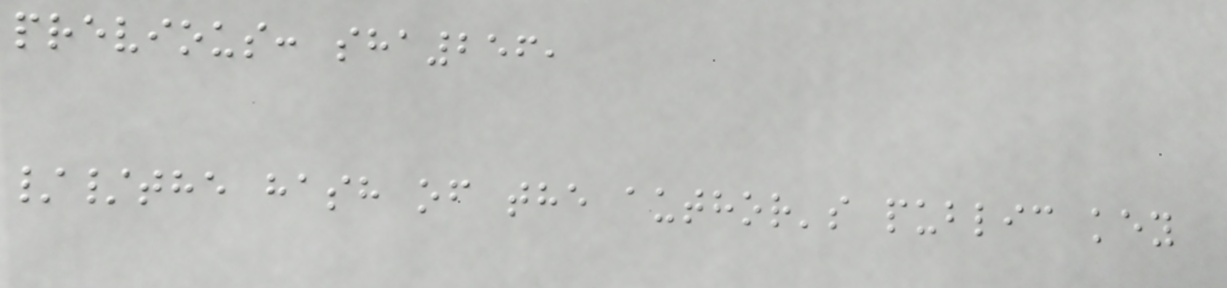previous: sha256,
//the hash of the author's public key
